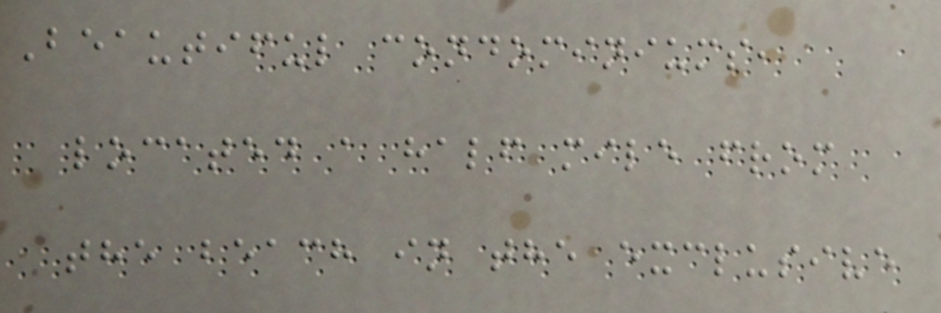Beautiful condominiums,
located a half mile from
the beach in the exclusive
